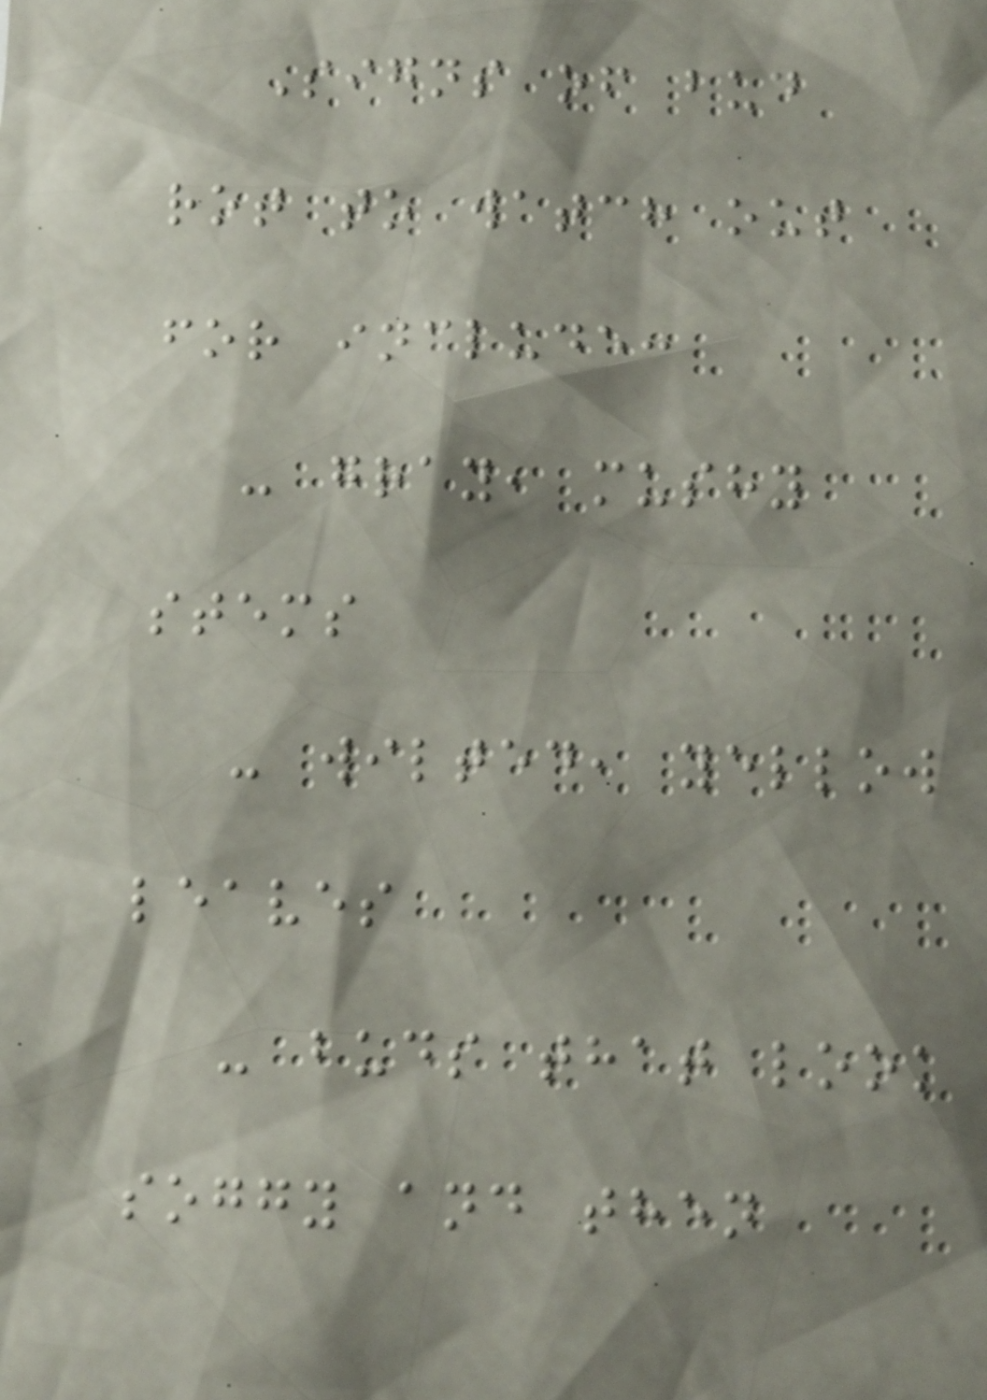Signs of bud
rot to watch out
for include:
- gray, mushy
stems
- wilted, yellow
leaves
- buds that look
soggy and then
